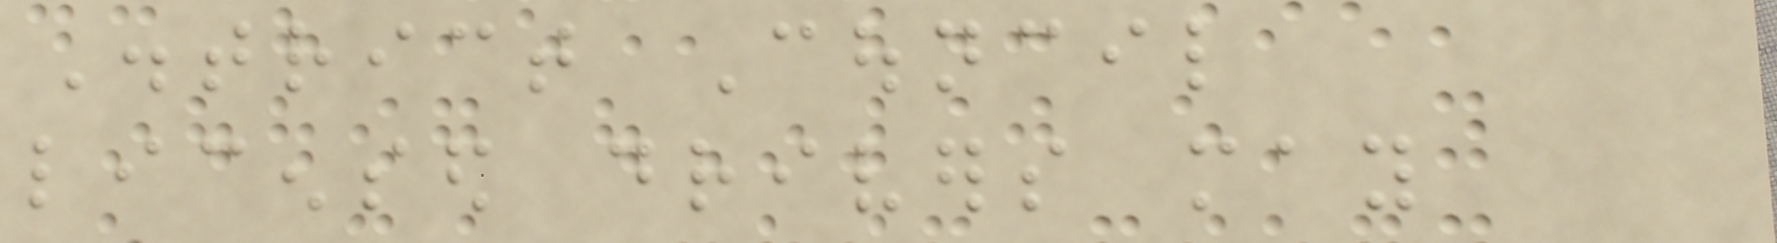District Council
licensed drivers may
